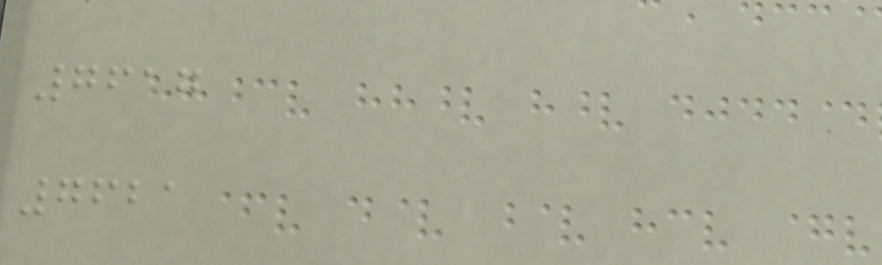7617
7621
